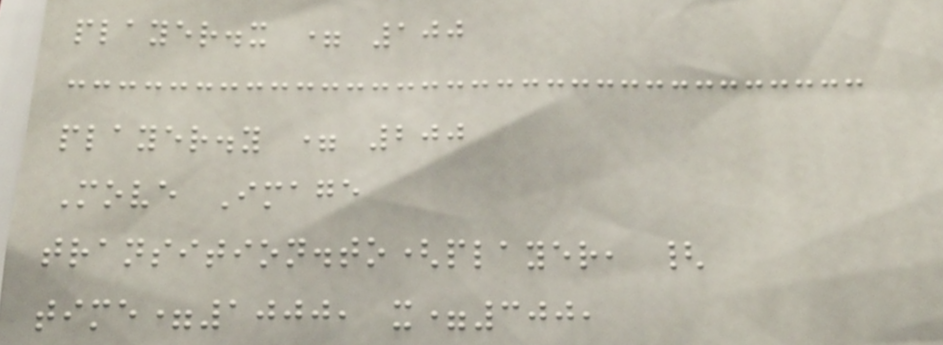player.x = 100
player.y = 200
Move Image
transition.to(player, {
time=1000, x=300,
